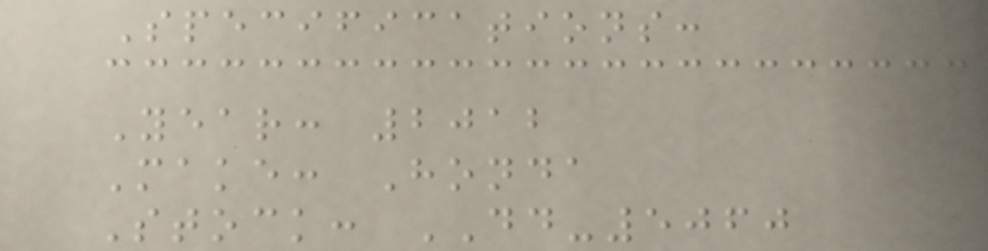Specifications:
Year: 2012
Make: Honda
Stock: DD-5060
